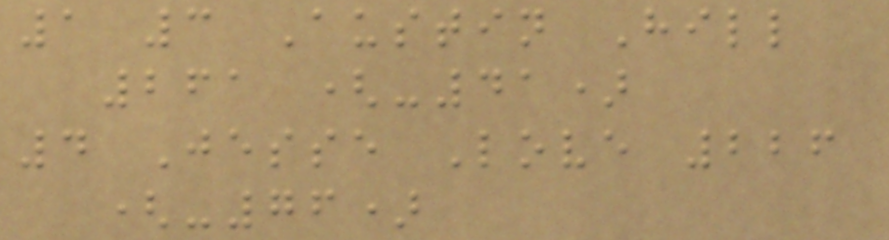1 3 Austin Hill
261 (-41)
4 Jesse Love 226
(-76)
